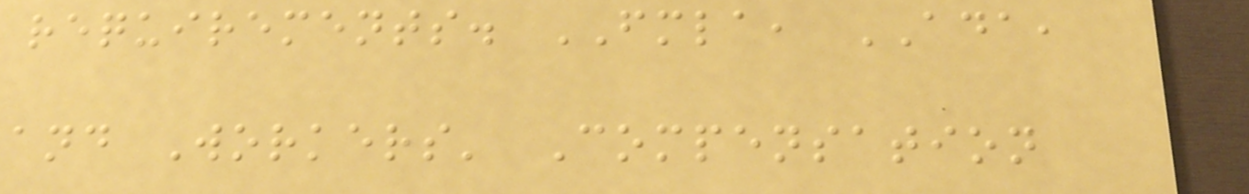requirements. FMLA, ADA,
and Workers' Compensation
